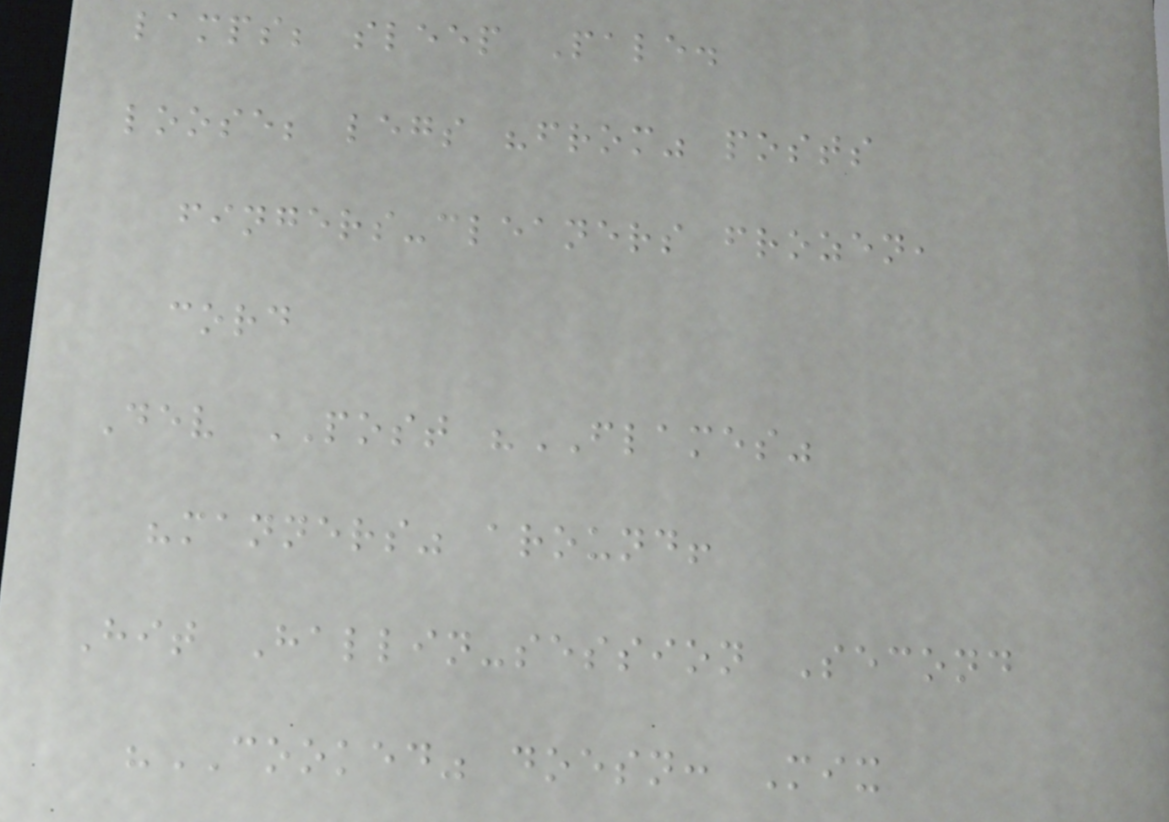lamps; sleep Pale.
loose; legs "from" posts
fingers-cleaners frozen,
cord
Dev POST "FLAMES"
"manners" around!
Hit Hallin-session Second
"COOKED" doesn: Mix
